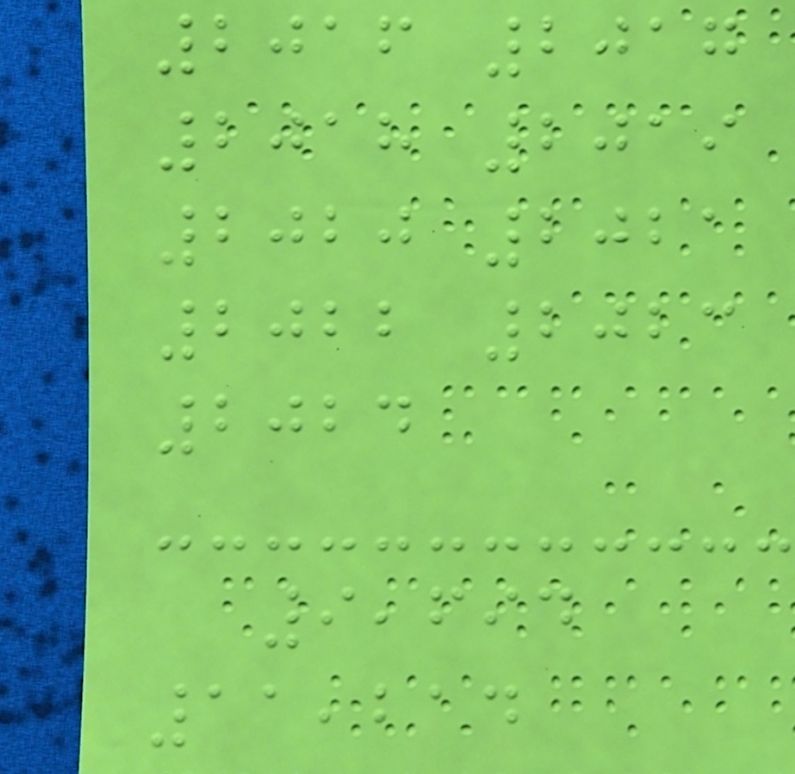2016 2017
2018 2019
2020 2021
2022 2023
2024
9,694
11,214
